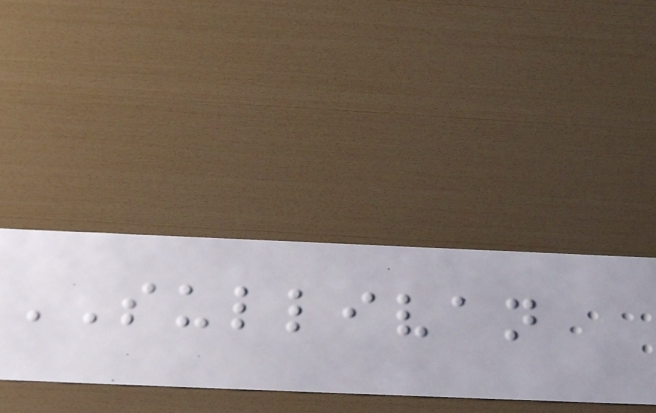SULLIVAN
